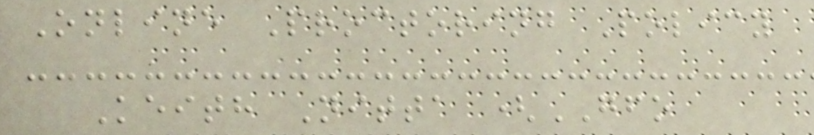Online Proctoring Policy
Keith Nitta (GFO
